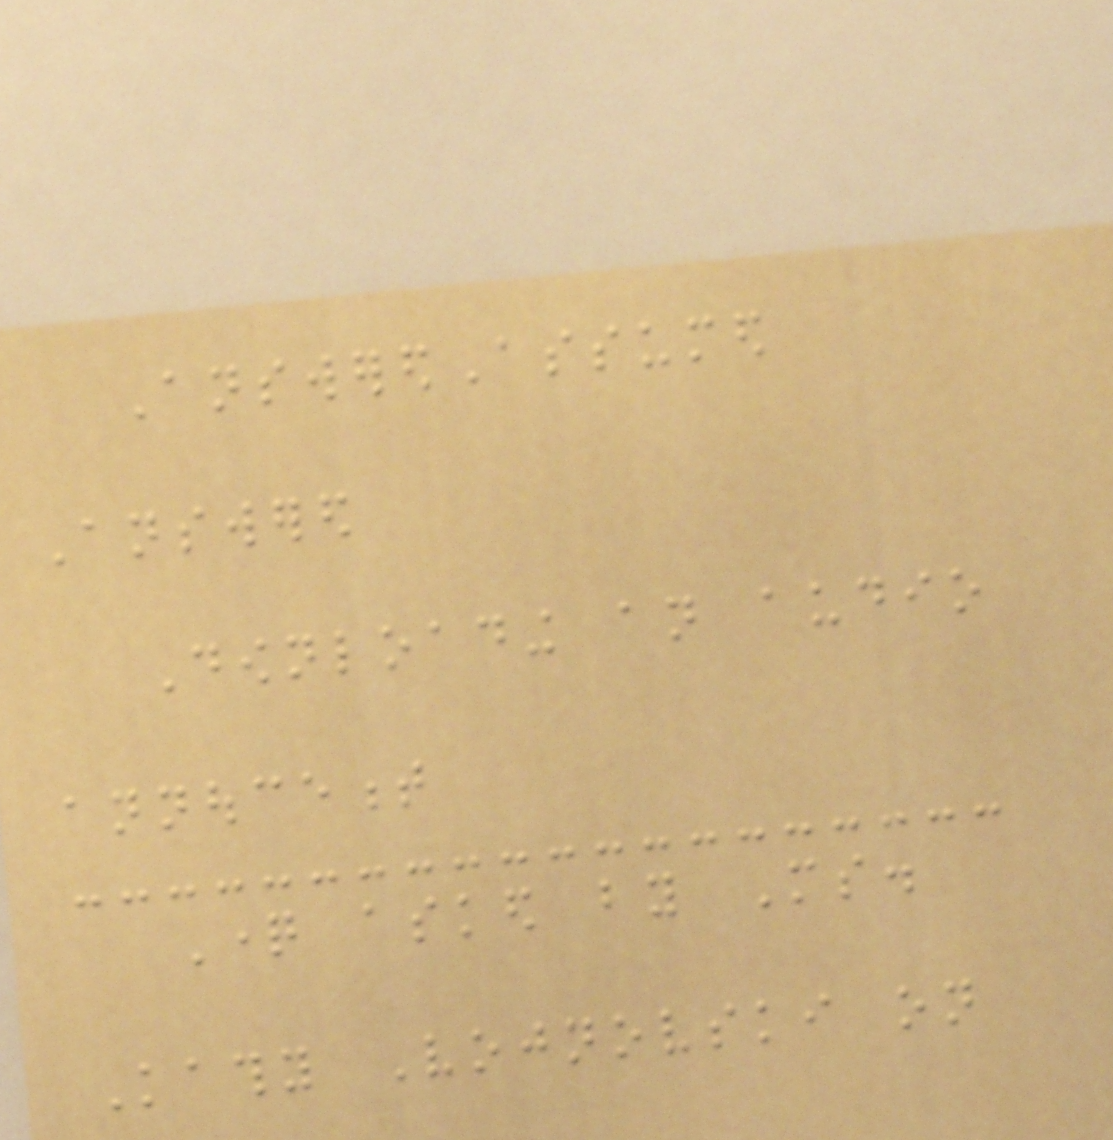AnsweredAssumed
Answered
Downloading an audio
annoucement
Question asked by Ms.
Kathy Vojnovski on
